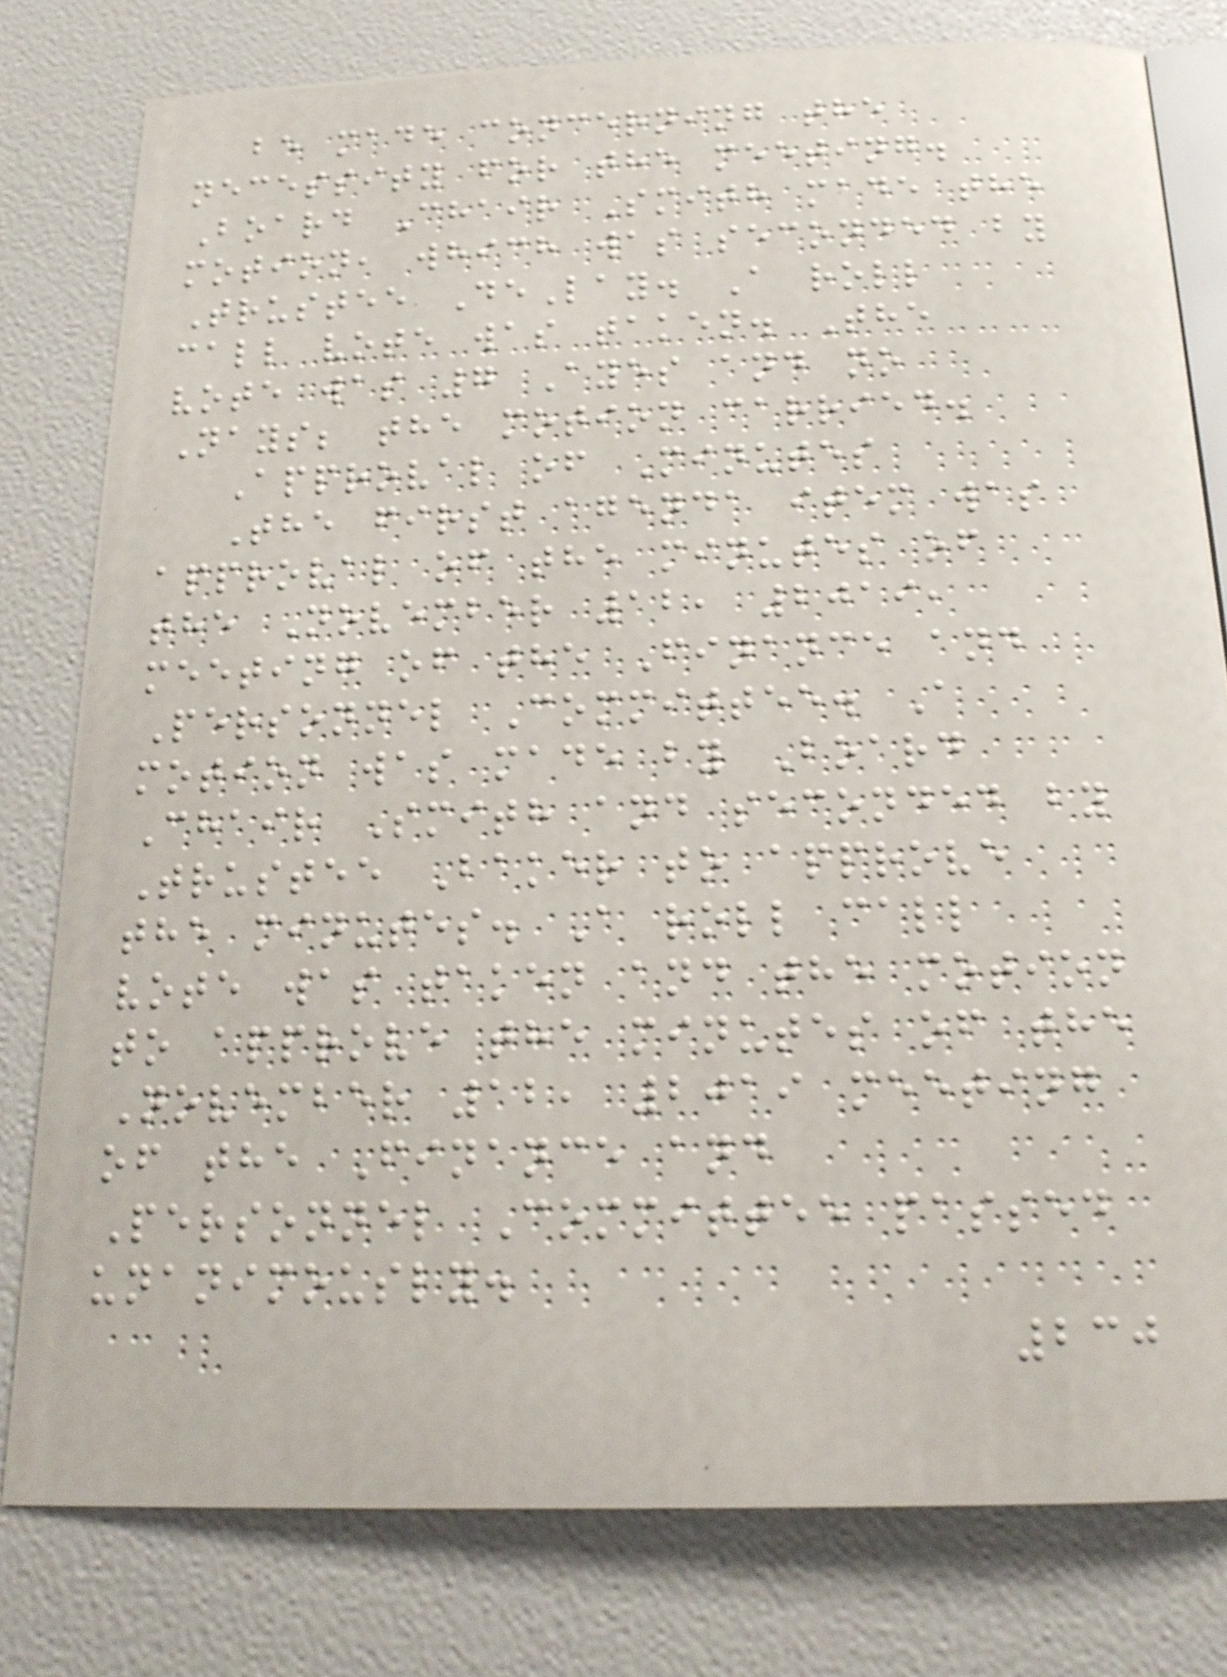be made concerning the
necessity for the meeting.
Board Chair Smith made the
motion, which was seconded by
Trustee DeLay. A roll
call vote was taken. The
vote was 7 Ayes and no
Nays; the motion carried.
Approval of Minutes
The first agenda item was
approval of the minutes of
the November 12, 2019,
meeting of the Finance and
Personnel Committee. A
motion was made by Board
Chair Smith and seconded by
Trustee Baker to approve
the minutes. A roll call
vote was taken and the motion
to approve the minutes of the
November 12, 2019 meeting
of the Finance and
Personnel Committee passed
unanimously.
230
